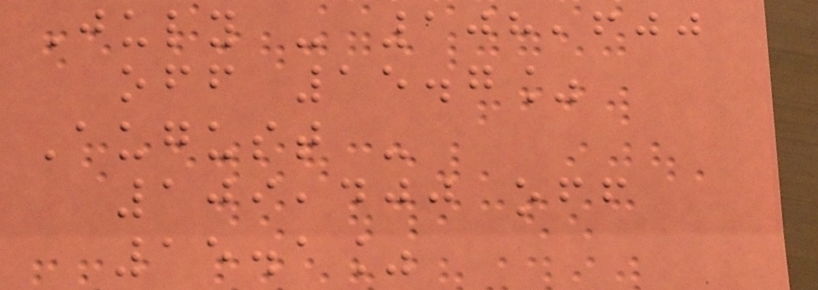July - 108,600
off 15.7%
August -
109,400 off
15.1%
